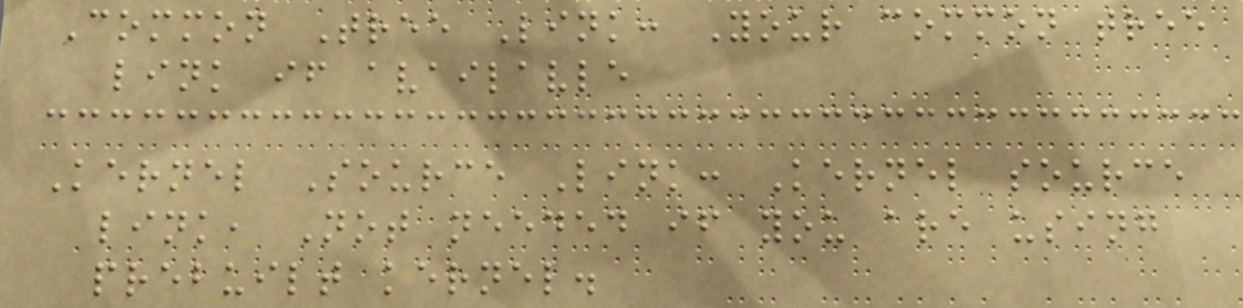Common Tree Link: Your common tree
link if availavle
Kernel Source Link: Kernel source
link, Not needed if you are using
prebuilt kernel.
